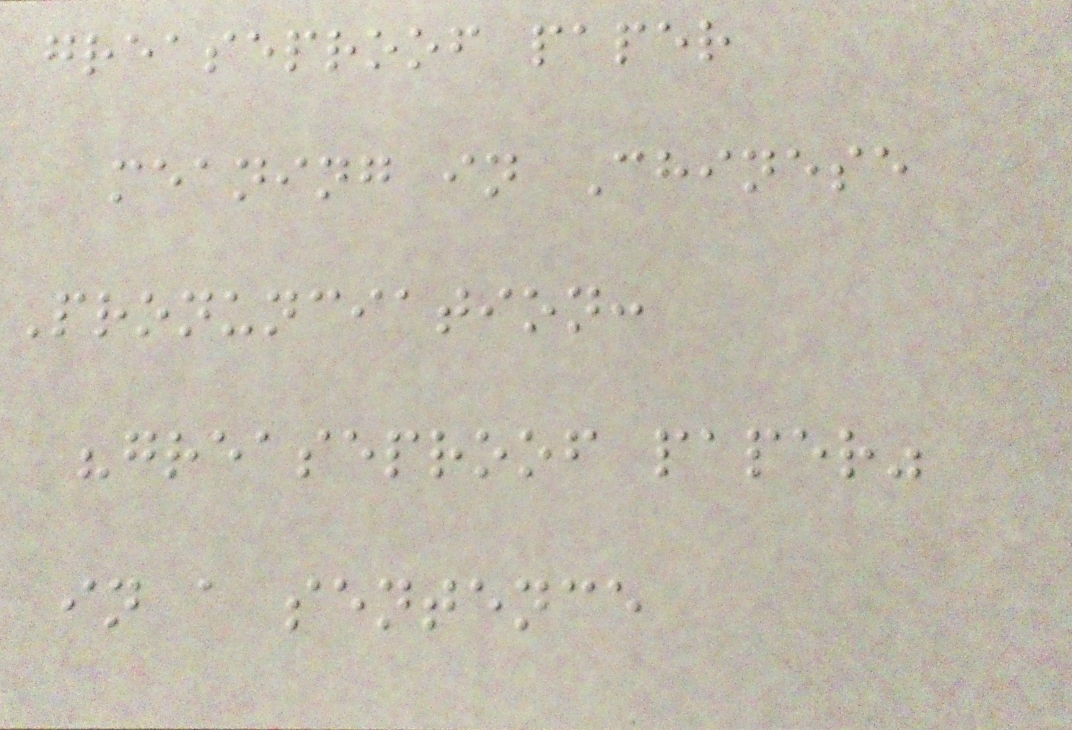greaseproof paper
meaning in Chinese
Pronunciation:
"greaseproof paper"
in a sentence
